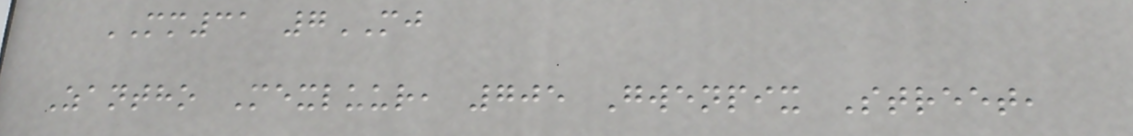MM31 7MJ
Zantho Mexluur, 705 Gwenpix Street,
